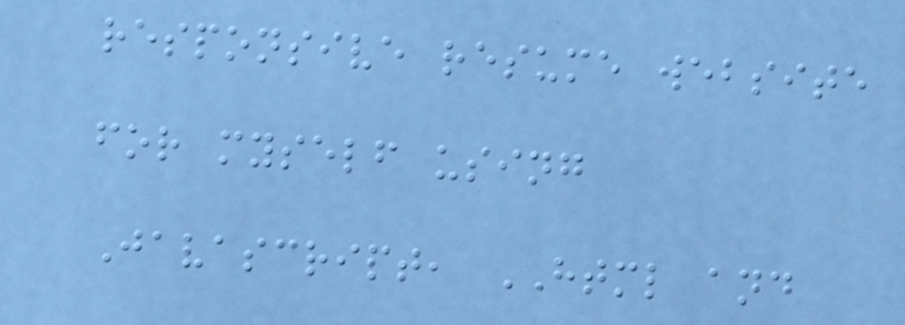responsive resume website
for myself using
Javascript, HTML and
